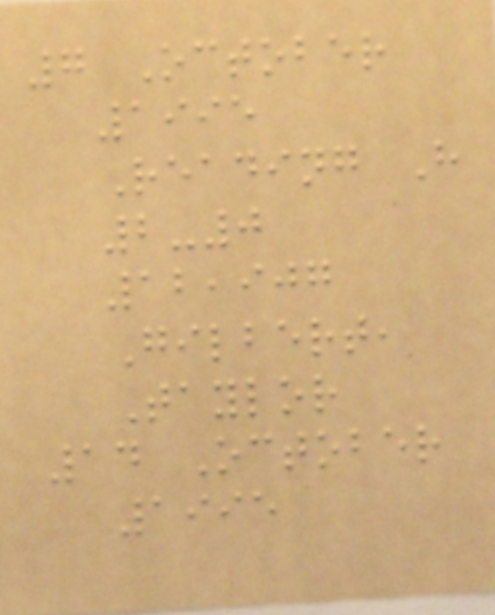7 October
1995
Reading H
2-0
12,907
Gilbert,
Taylor
14 October
1995
